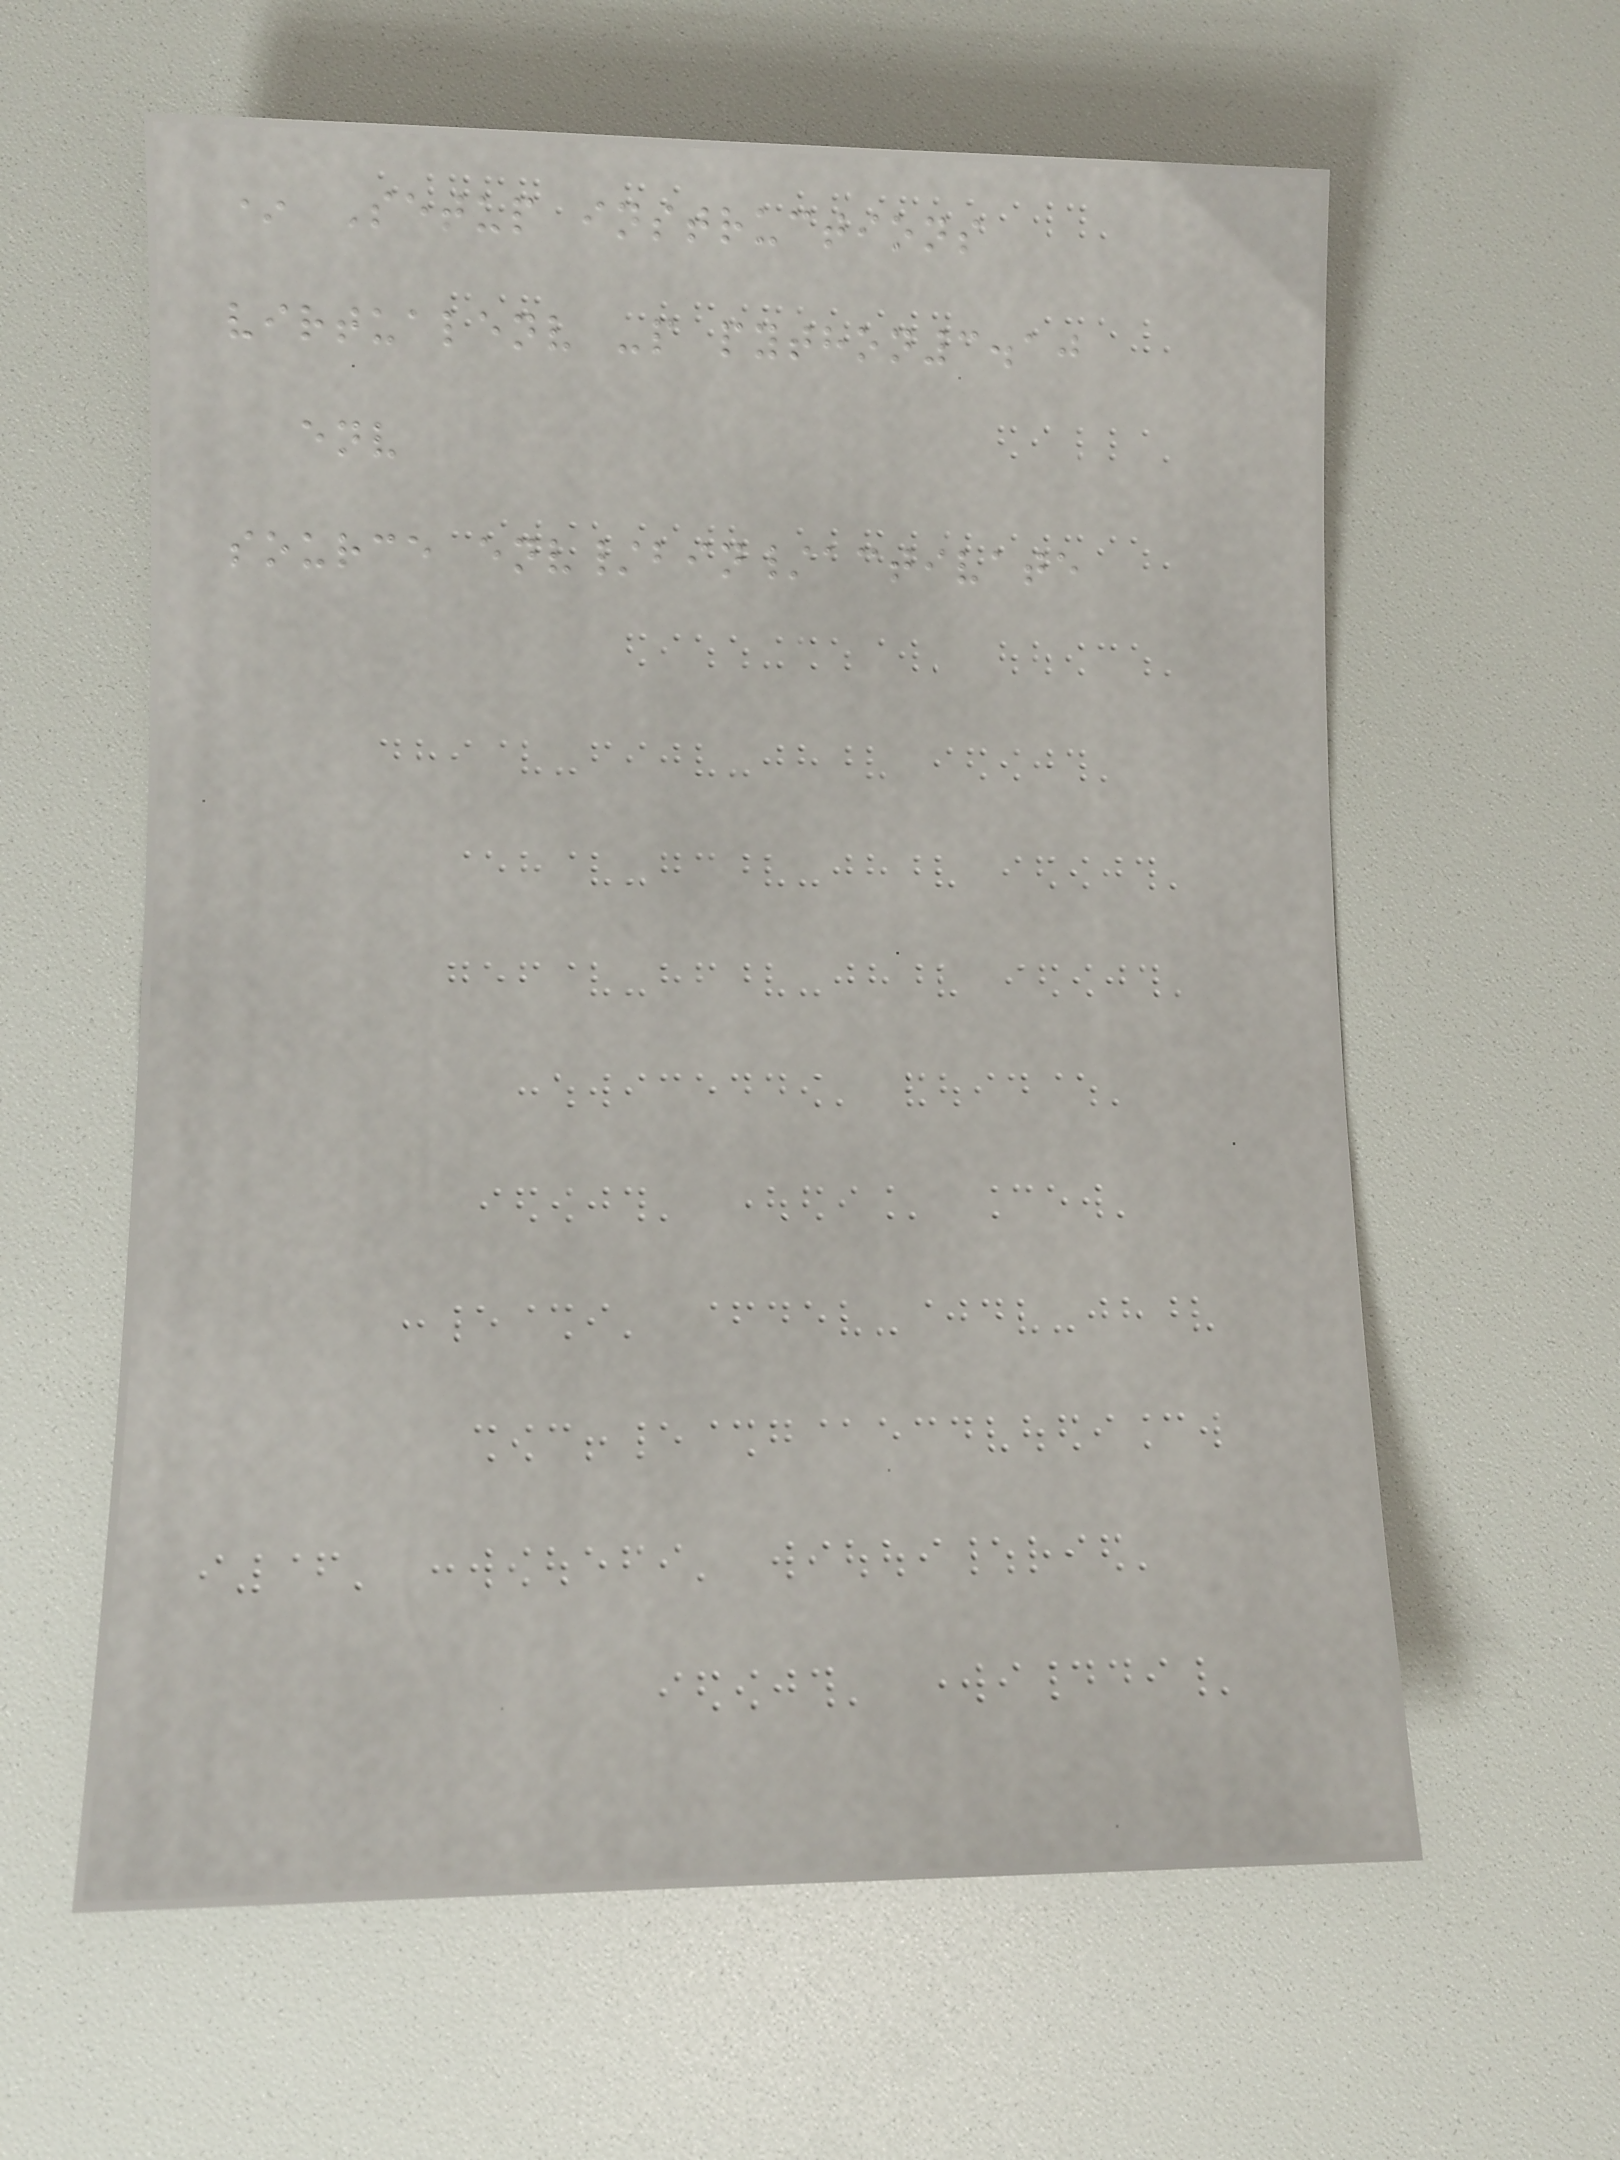* Setup instructions
virtualenv -p python3.10
env
source env/bin/activate
